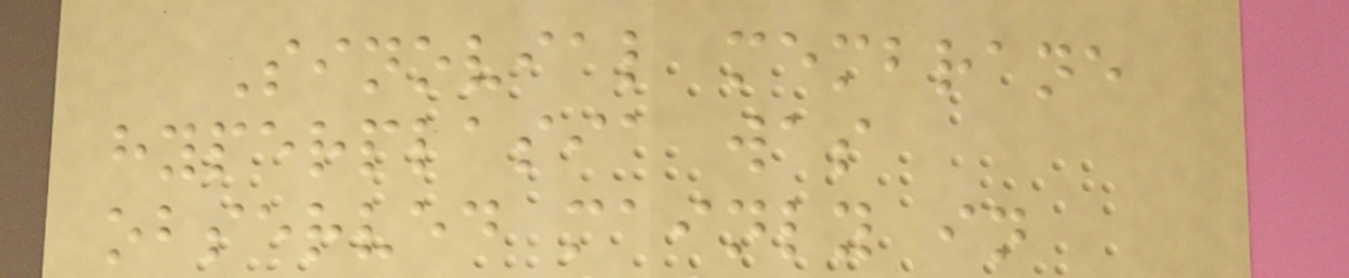Sinovial membrane
hyperplasia was
observed mainly in
